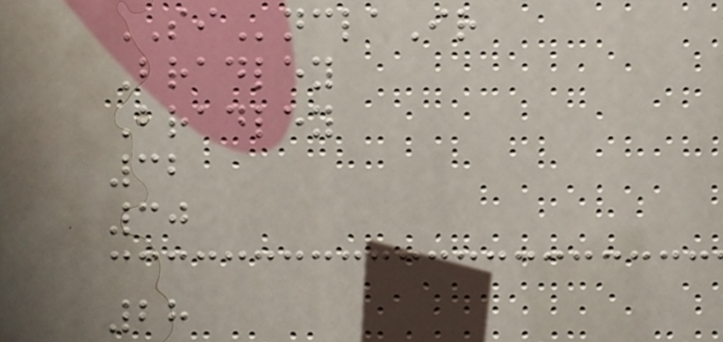SInclaIr
Bradley
Bradley
32
30
28
